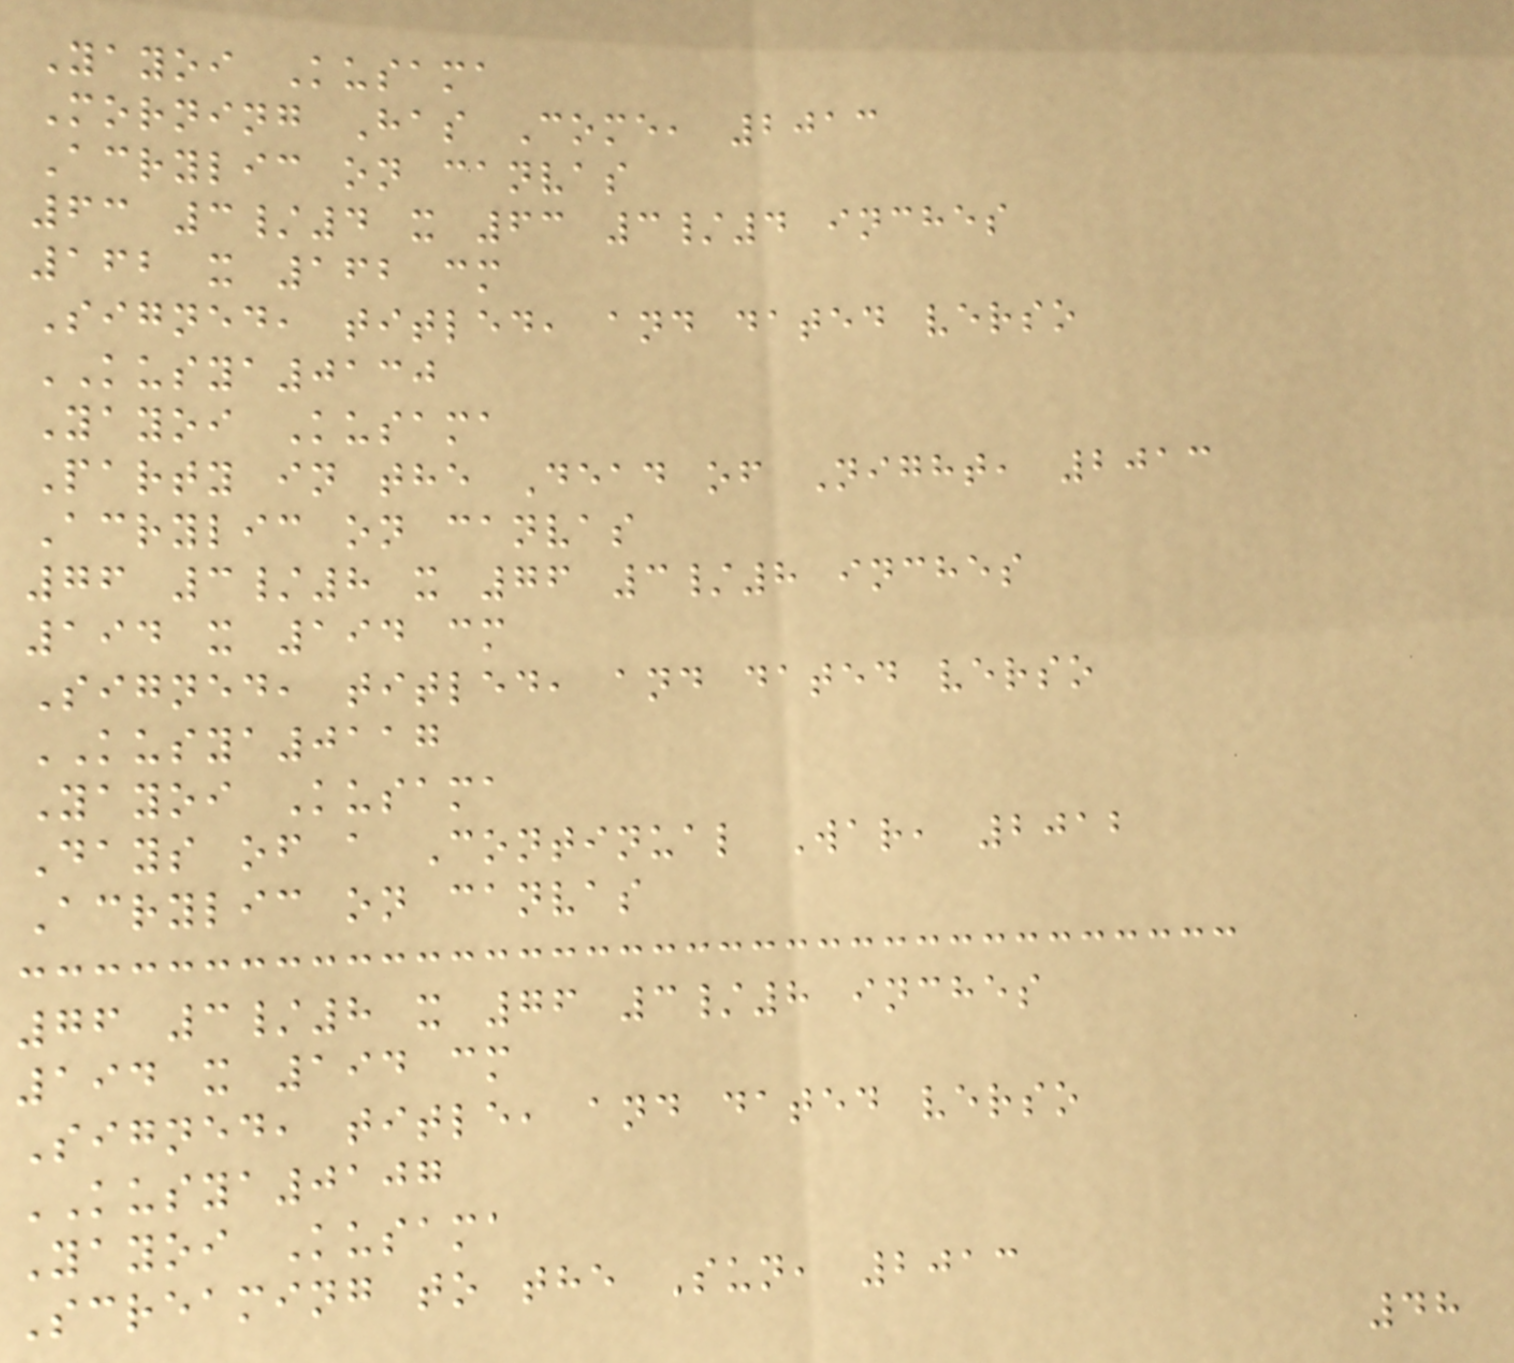Yayoi Kusama
Morning Has Come, 2013
Acrylic on canvas
63 3/4 x 63 3/4 inches
162 x 162 cm
Signed, titled, and dated verso
KUSYA0130
Yayoi Kusama
Party in the Dead of Night, 2013
Acrylic on canvas
76 3/8 x 76 3/8 inches
194 x 194 cm
Signed, titled, and dated verso
KUSYA0117
Yayoi Kusama
Days of a Continual War, 2012
Acrylic on canvas
76 3/8 x 76 3/8 inches
194 x 194 cm
Signed, title, and dated verso
KUSYA0107
Yayoi Kusama
Screaming to the Sun, 2013
48
